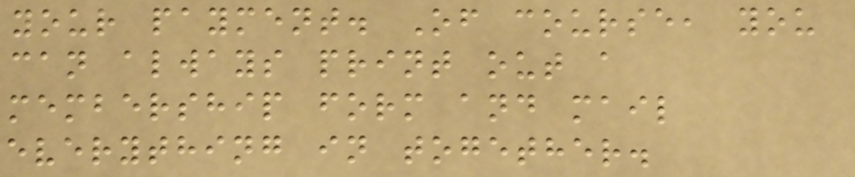your payment. Of course, you
can always print out a
membership form and mail
everything in together.
